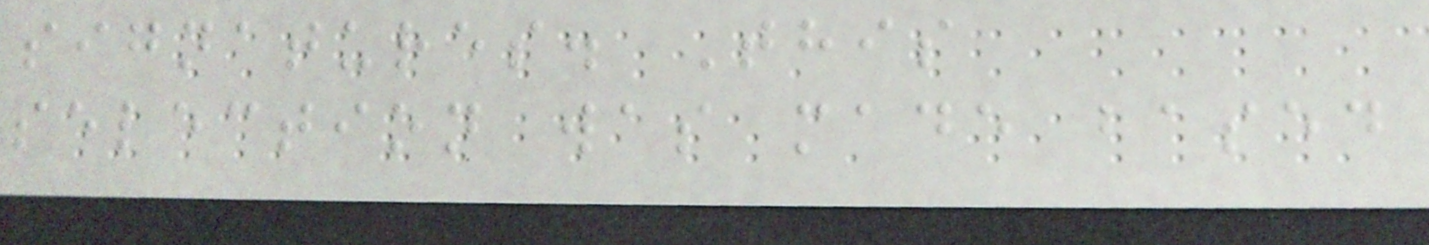signatures. This
selection was made based
